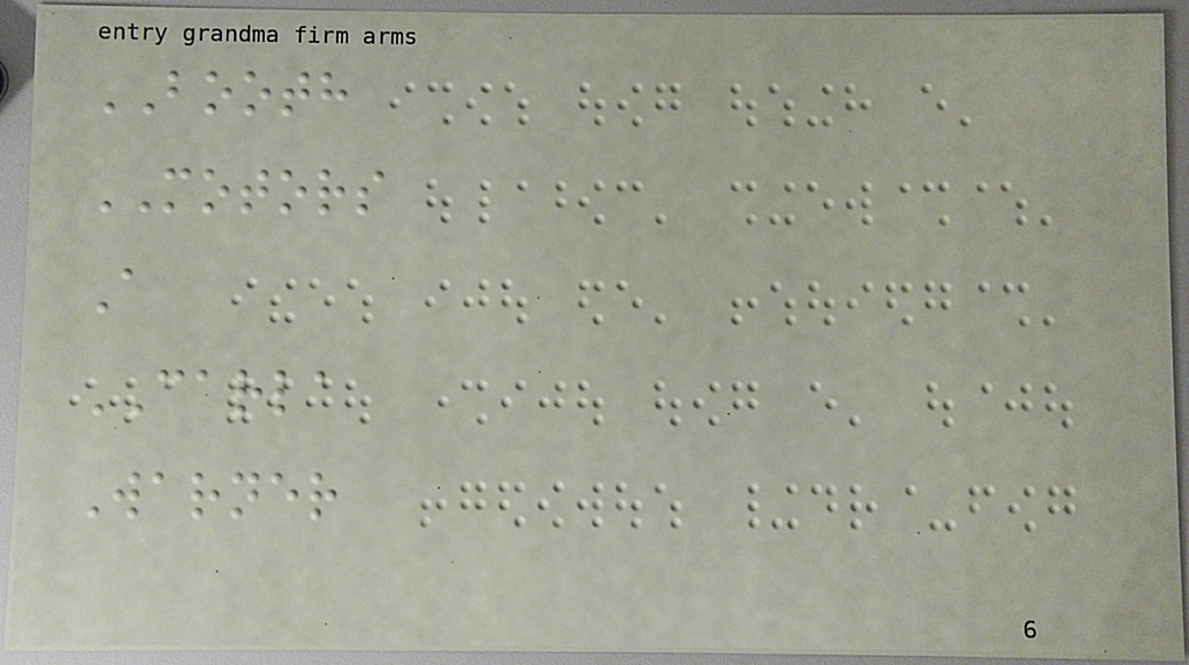BOOTH
MOTORS
A
CARLA
Warner
